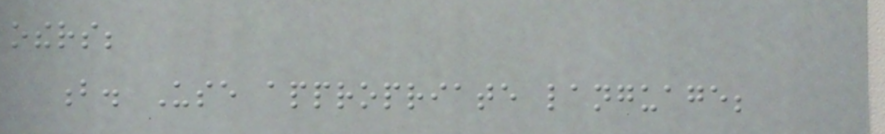others;
b. Use appropriate language;
